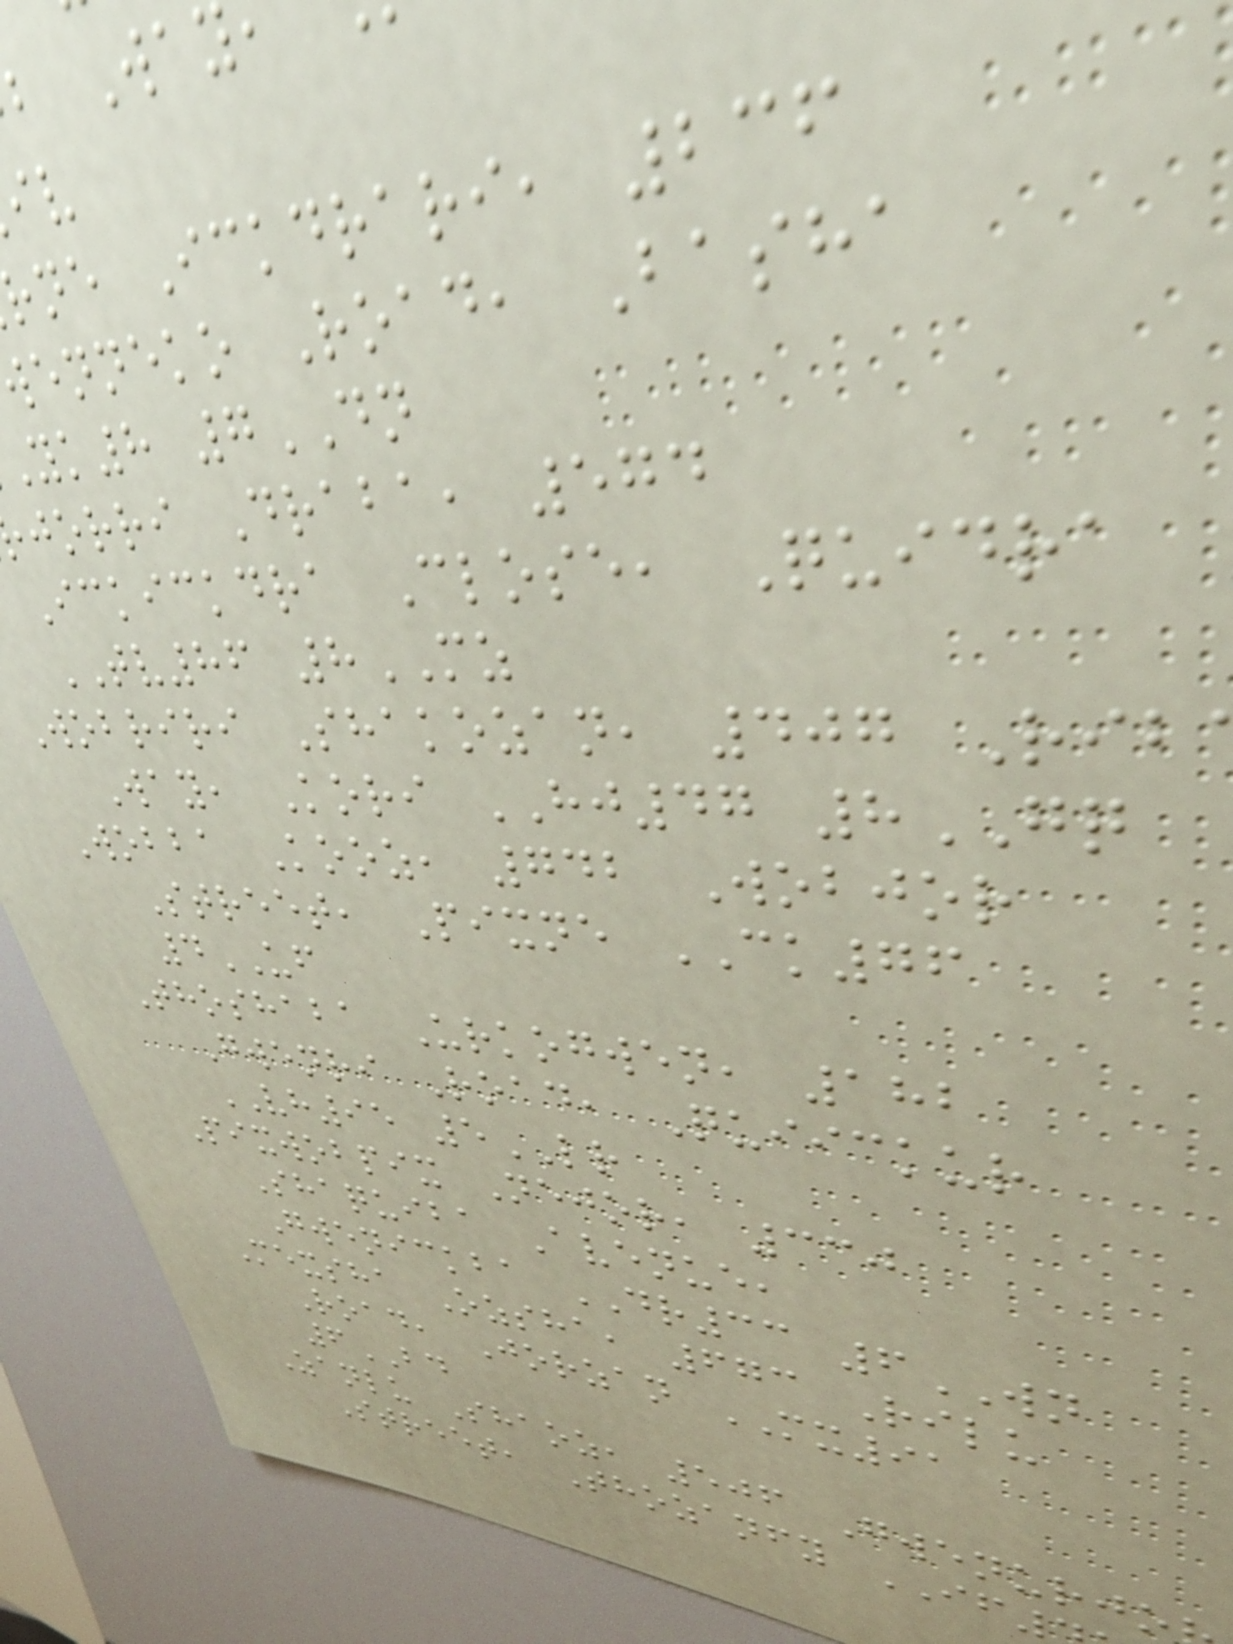ne Ickdrari, 236
enneko Road, Basha
yk8 7DN
jorri Draba, 574
Ickickdra Close, Quidra
TV86 8MZ
Wobriri Shakozan, 407 Rib
Way, Kori HJ47 8GQ
Wobba Kooz, 742 Wobjor
Street, Pixne CK76
4UF
Thoshaba Urkogwen, 182
Gwenri Road, Quiickur
VH95 5LR
Pixwobpix Nejor, 330
Shaquiba Avenue,
Gwenickba DR33 6WN
Mexsha Ozsha, 673 Rilu
Road, Jorzan MX91
6BD
Zanlu Shaoz, 506 Gwenurjo
Street, Thozanfy IF
